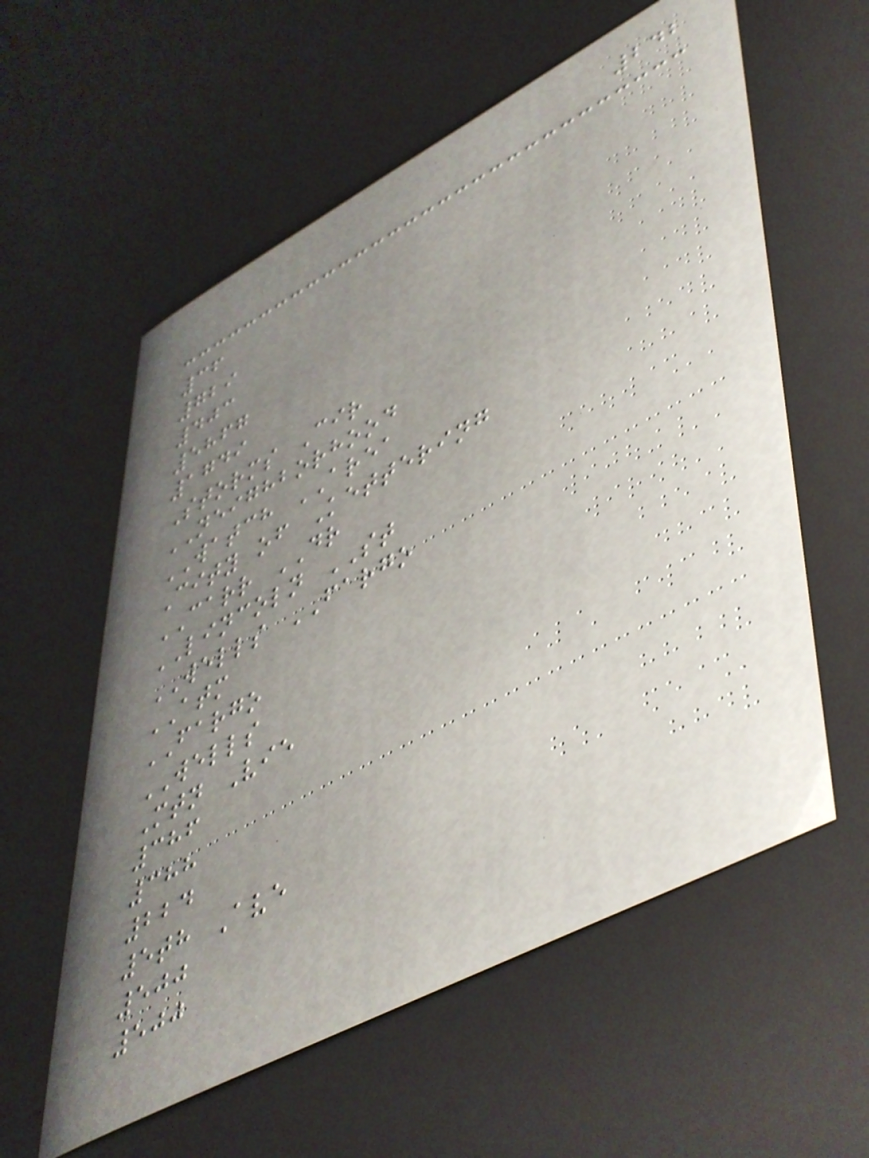242
36
729
403
5867
1749
Storms Cir
NEIGHBORHOOD
WATCH AREA
City of Kettering
CARR DR
LINCOLN ST
WELLS FARGO
ATM
FARGO
WELLS
Mtn Vie
386
388
224
5th Ave
500
500
